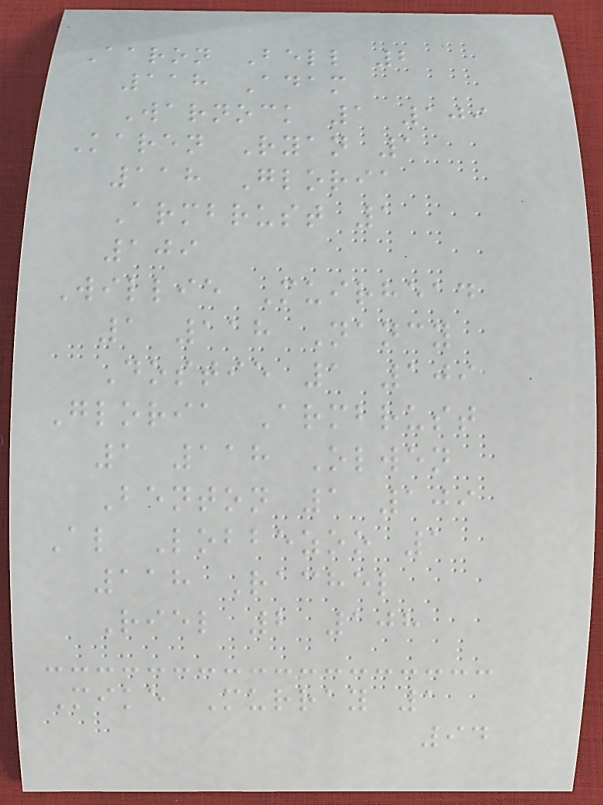Aaron Bell 2
118 Adam
Warnock 1 109
Karen Ryan 1
118 Gloria
Armbrust 1
109
Willie Muirhead
1 118 Nancy
Dostie 1 109
Gloria Armbrust
1 118 Olwen
Benton 1 109
Al Lobbezoo 1
118 Rachel
Riel 2 108
Mike Murray 1
94
